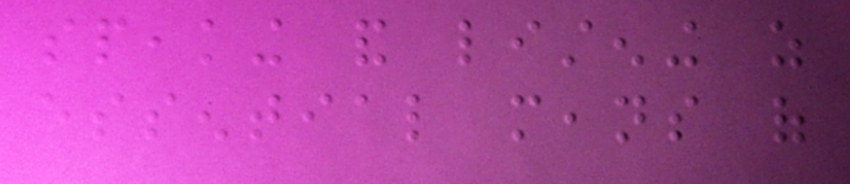speaking and listening as
essential means of
